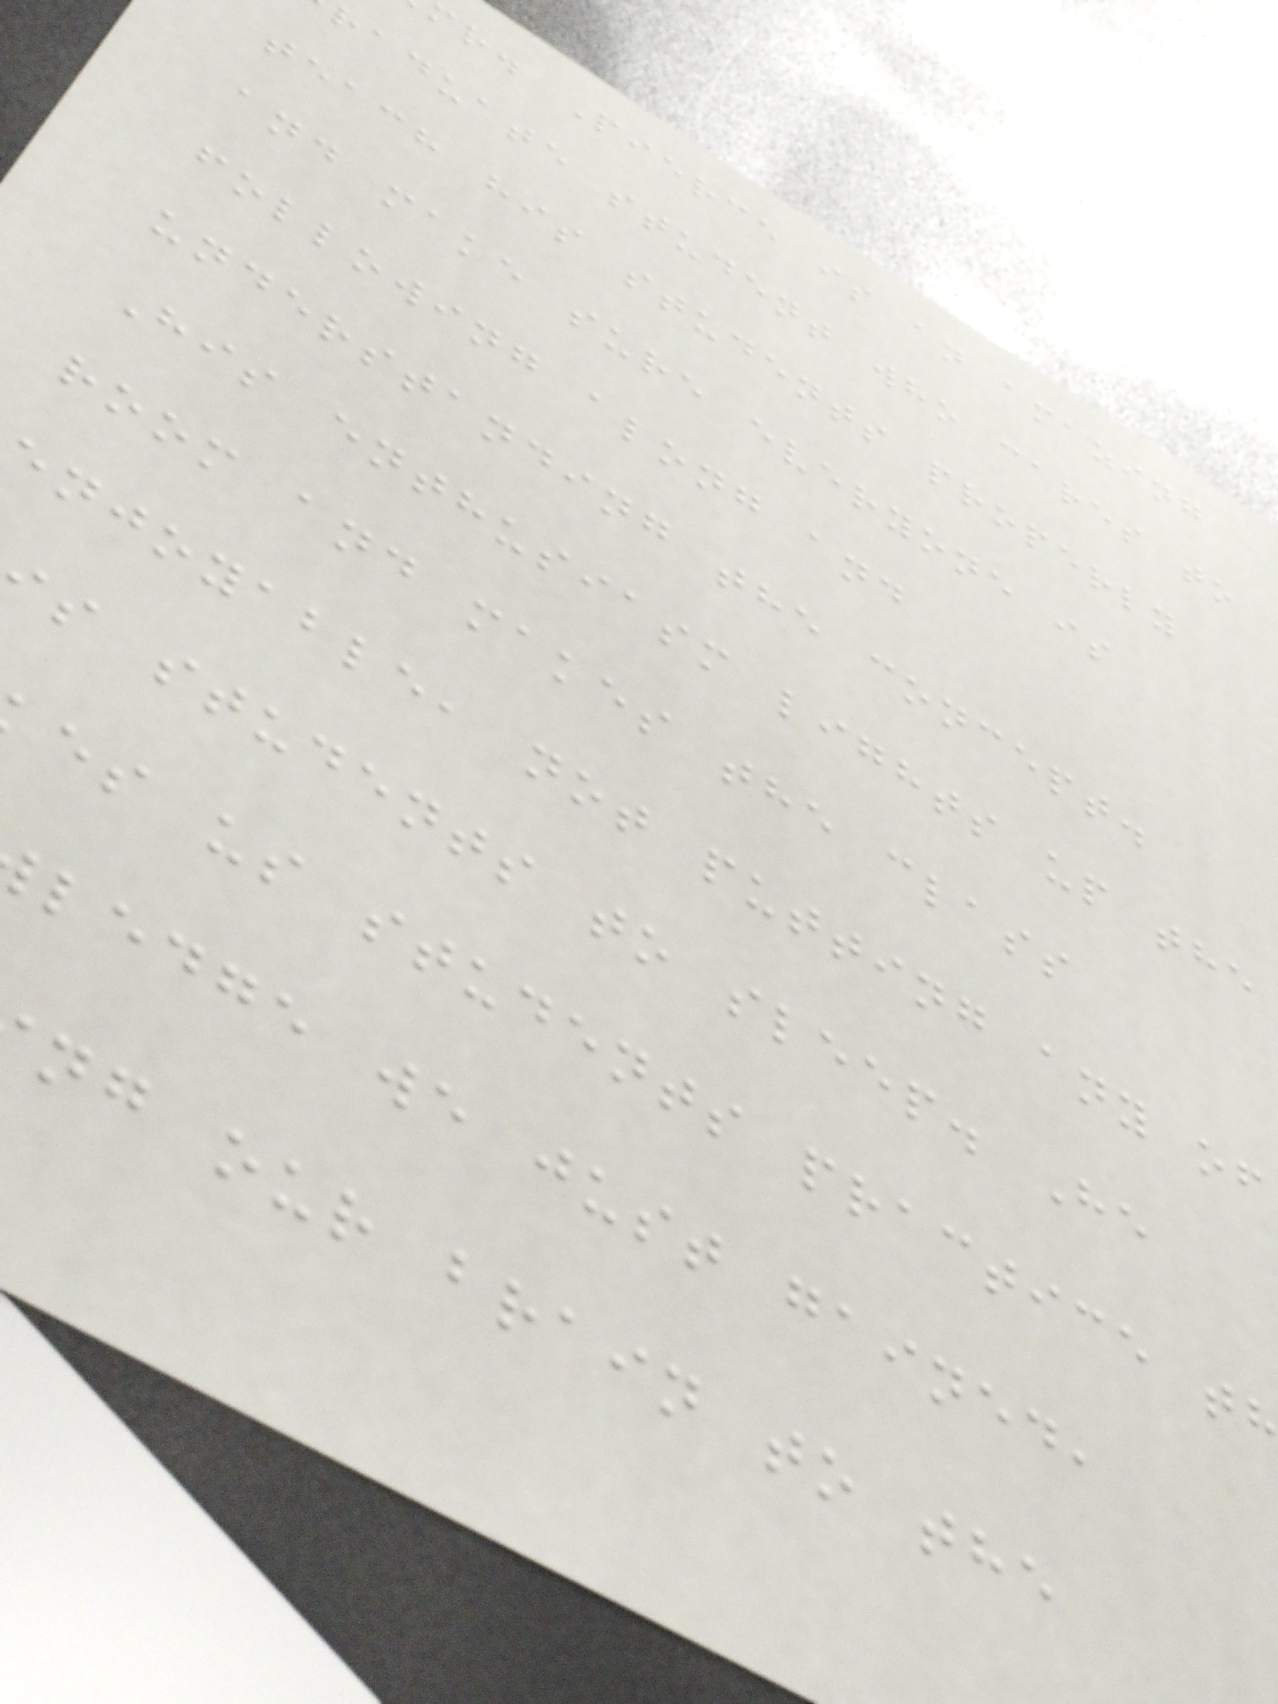mr. Pierce is an amazing
raduate student who cares to
teach his students properly
and make sure everyone is
following along and
understanding the concept.
His enthusiasm lights up the
room and makes the class
enjoyable, not putting any of
s students to sleep. He
es us students practice t
ledge we just gained,
ng our brain to the
